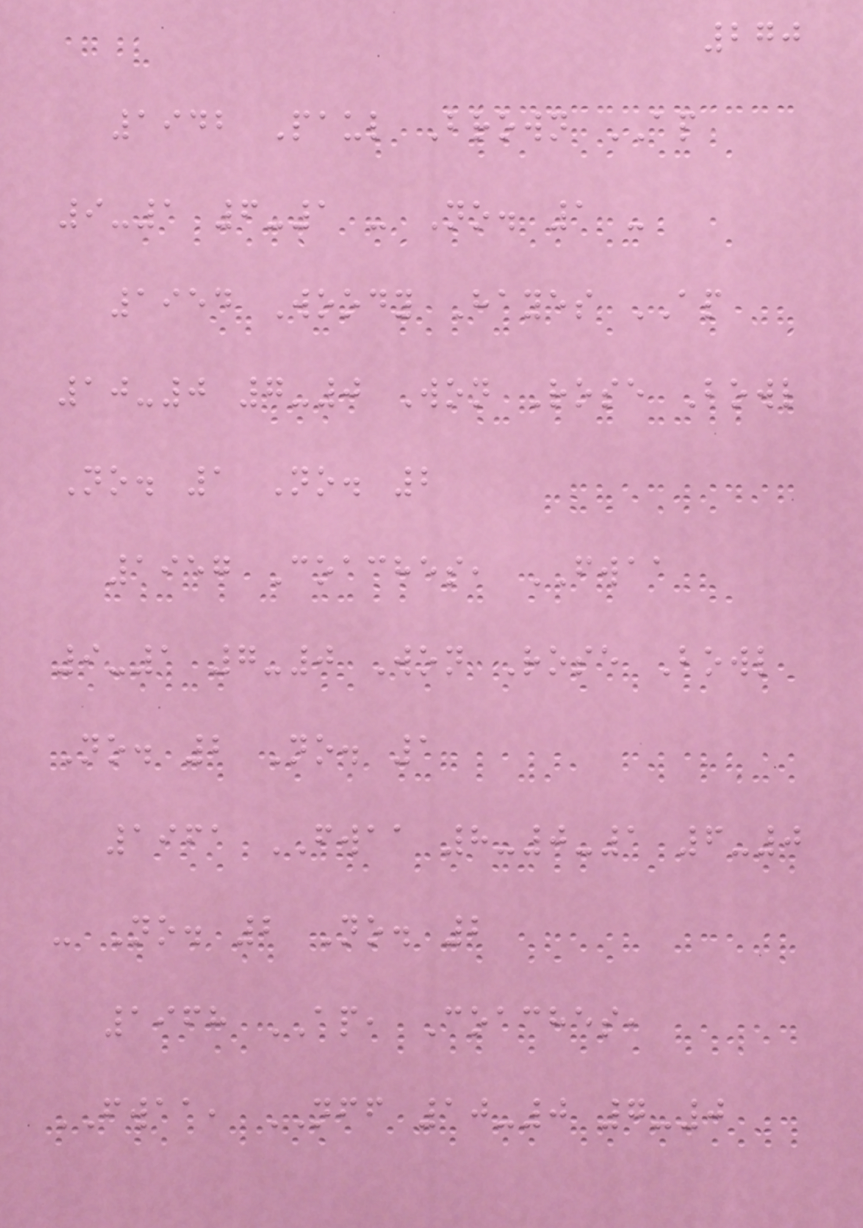270
1942 Paul Brown AP
9-1 6-1 - No. 1 -
1954 Woody Hayes AP
10-0 7-0 Won Rose Bowl
No. 1 No. 2
1957 Coaches, FWAA
9-1 7-0 Won Rose Bowl
No. 2 No. 1
1961 FWAA 8-0-1 6-0
- No. 2 No. 2
1968 AP, Coaches,
FWAA, NFF 10-0 7-0
